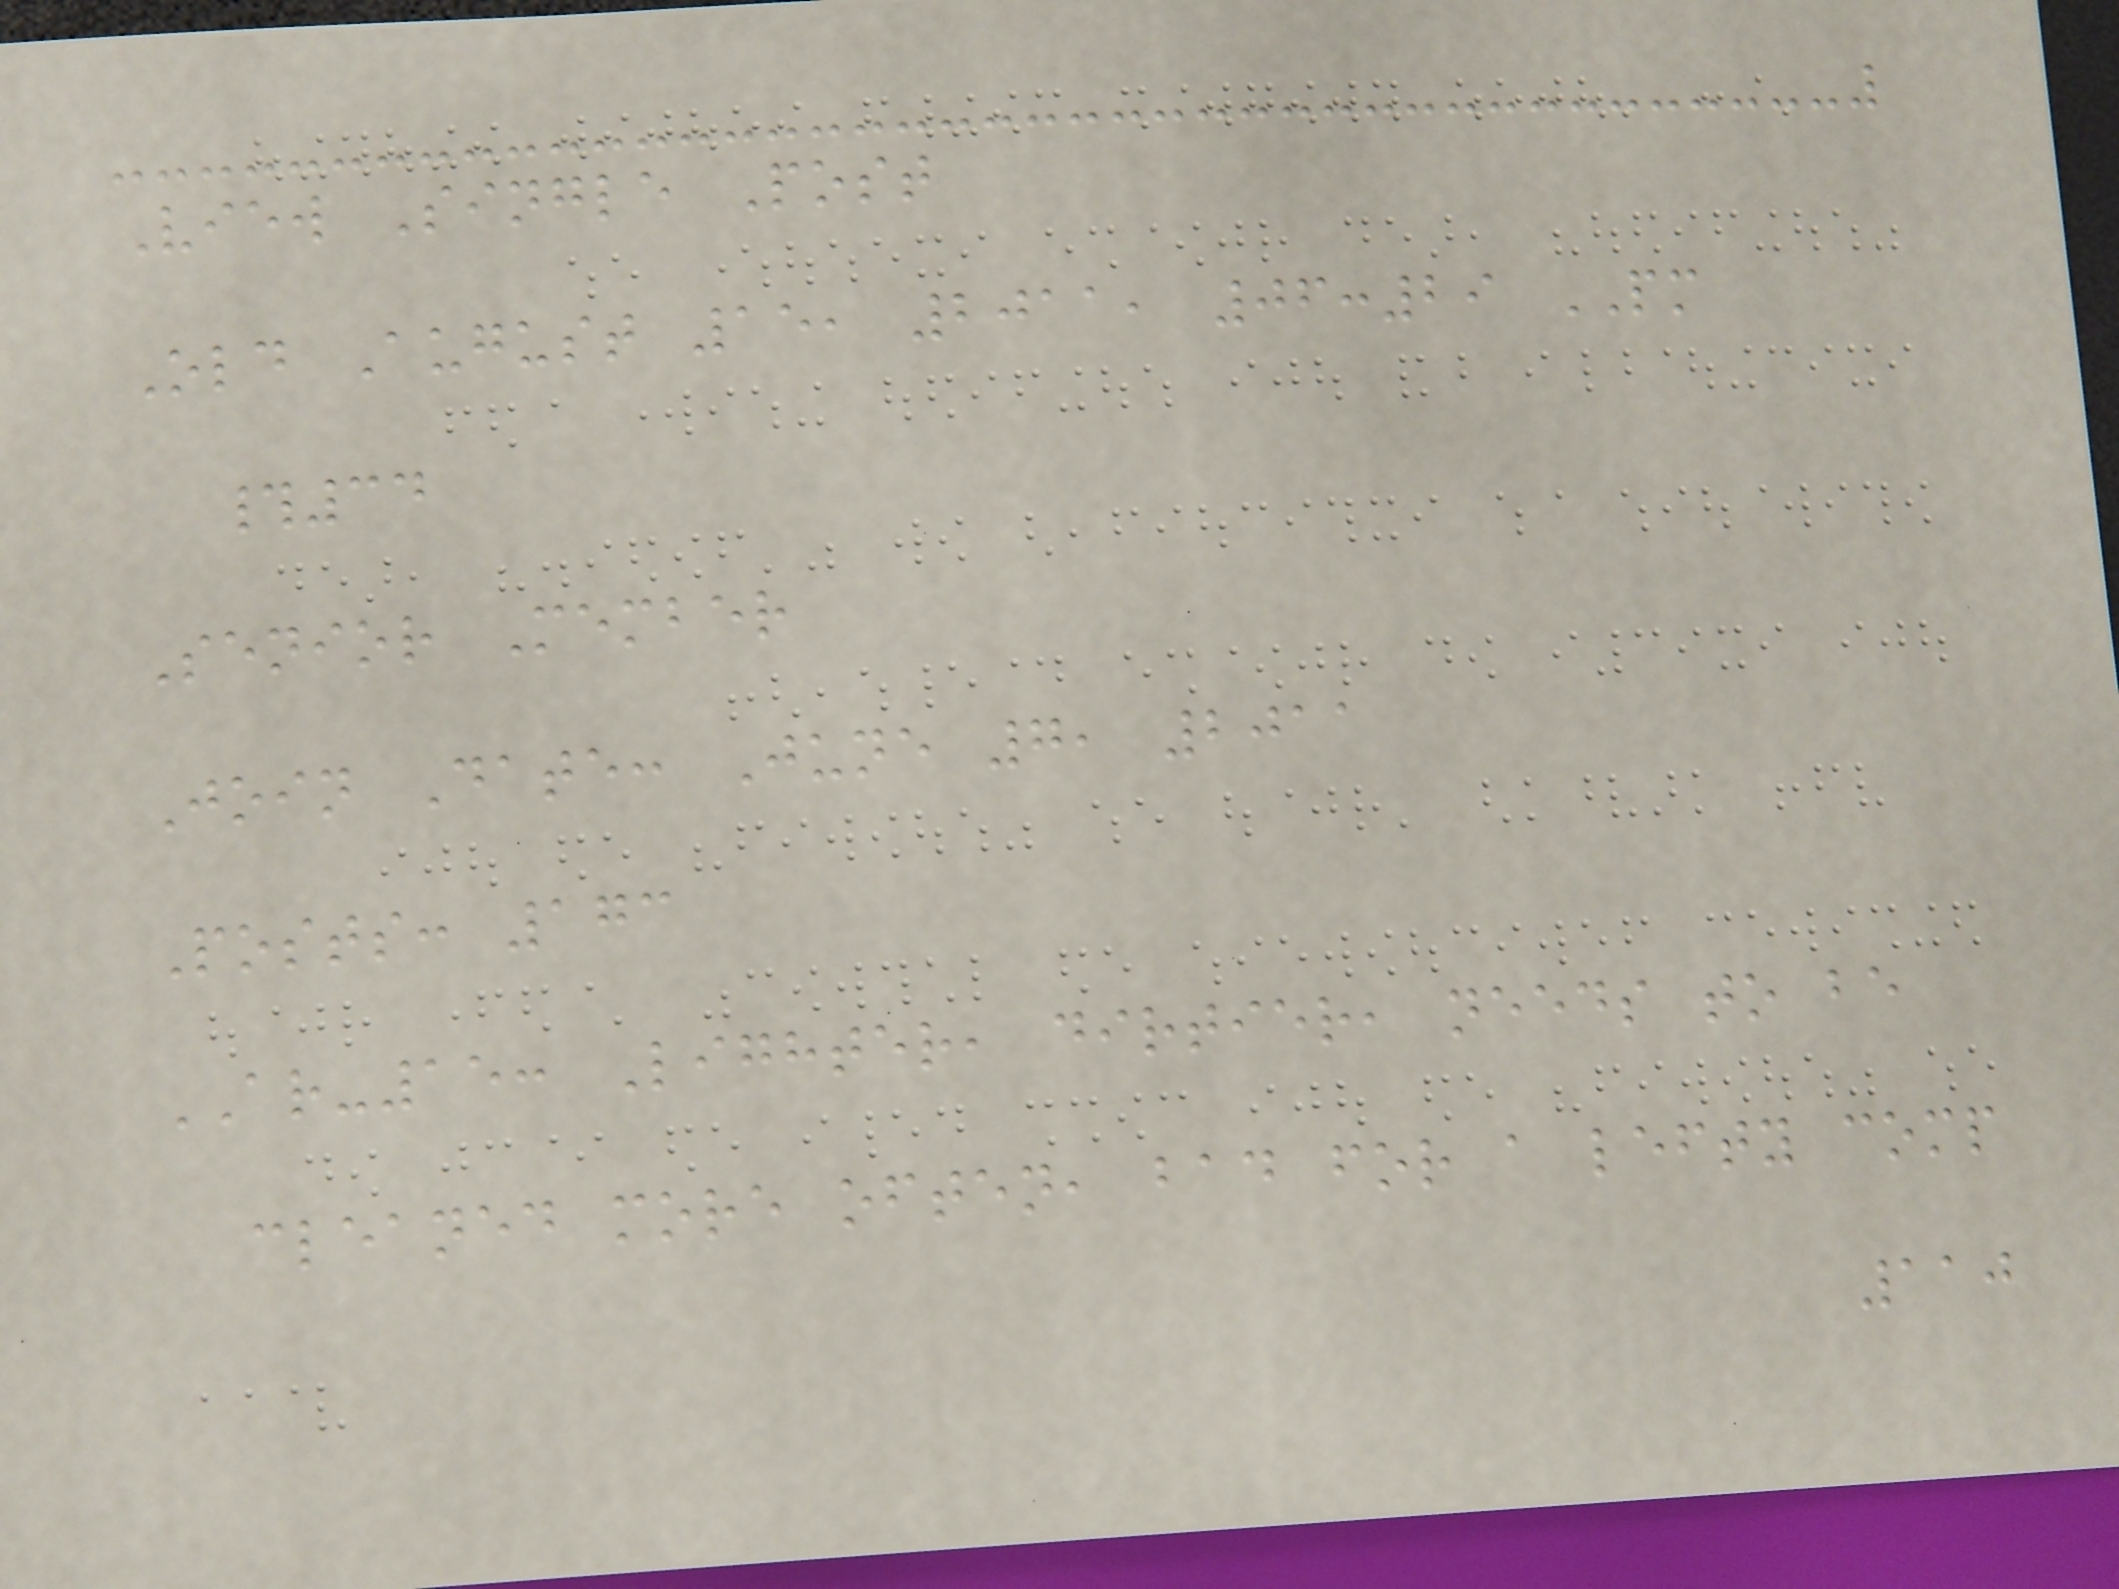View Single Post
Old August 15, 2011, 06:29 PM
#34
Senior Member
Join Date: June 7, 2011
Posts: 173
AR-15: Lighter, dirtier, needs to be
cleaned more often, bad for a lefty comp
110
